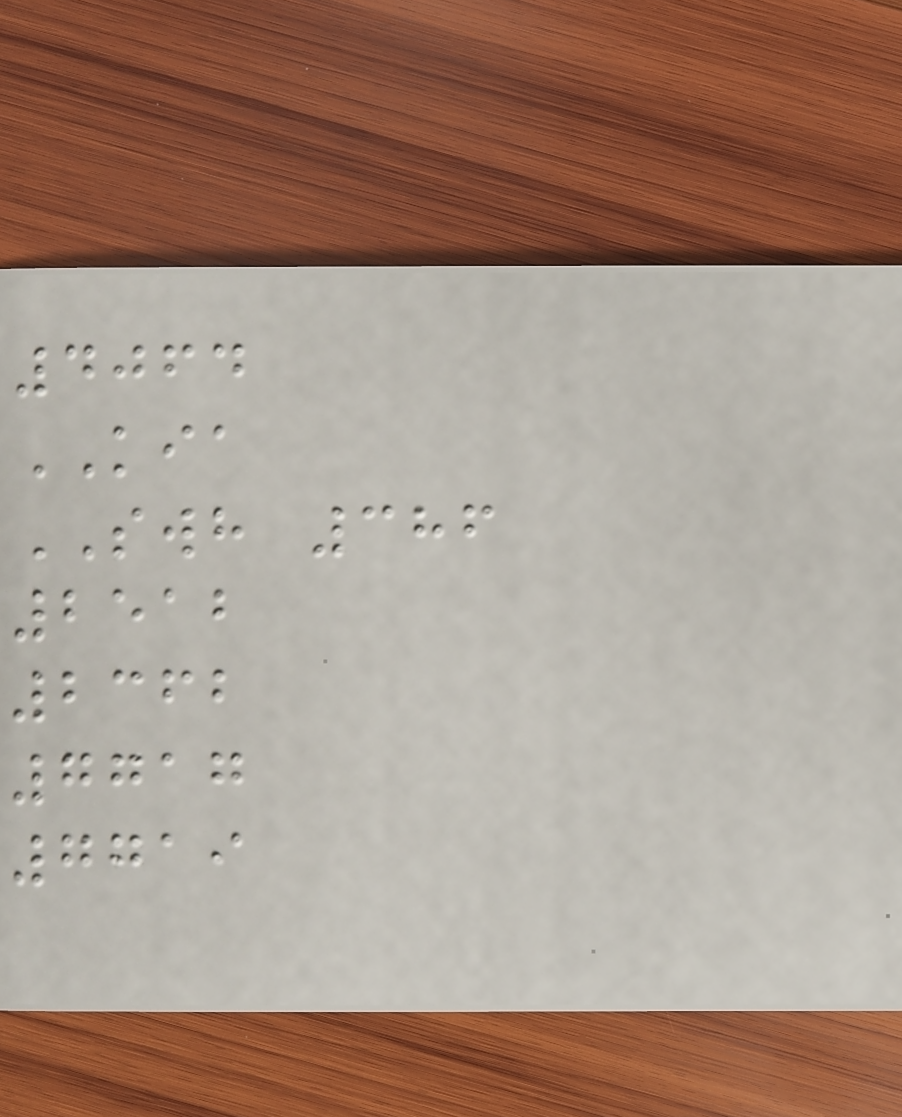4064
KIA
SWH 386
2512
2362
7717
7719
